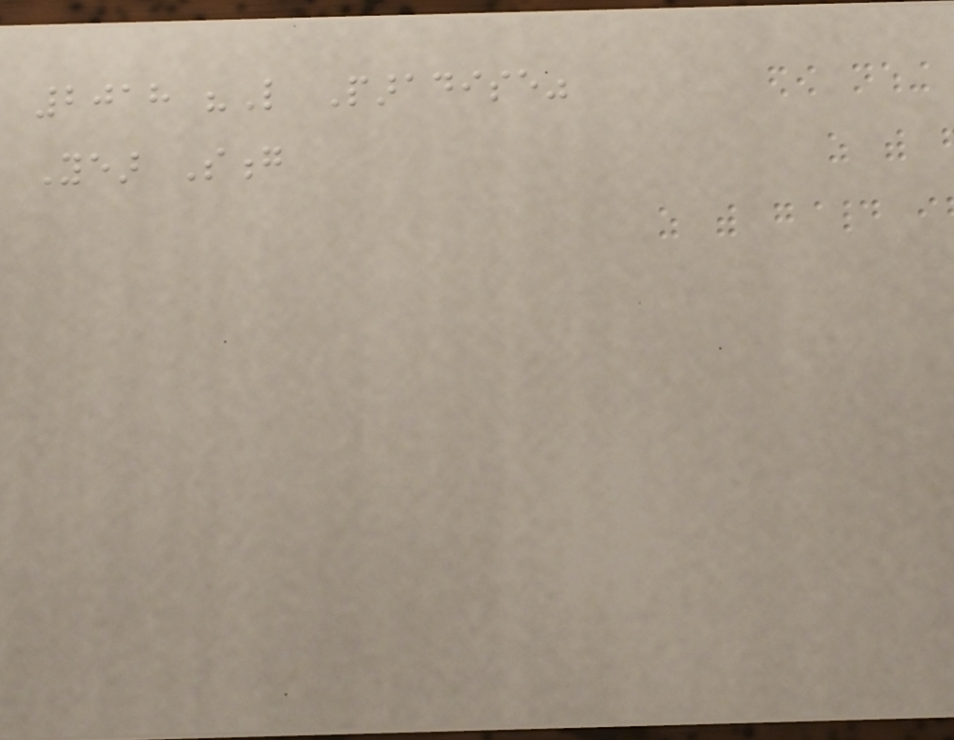2018 "Like Paradise"
Year Song
